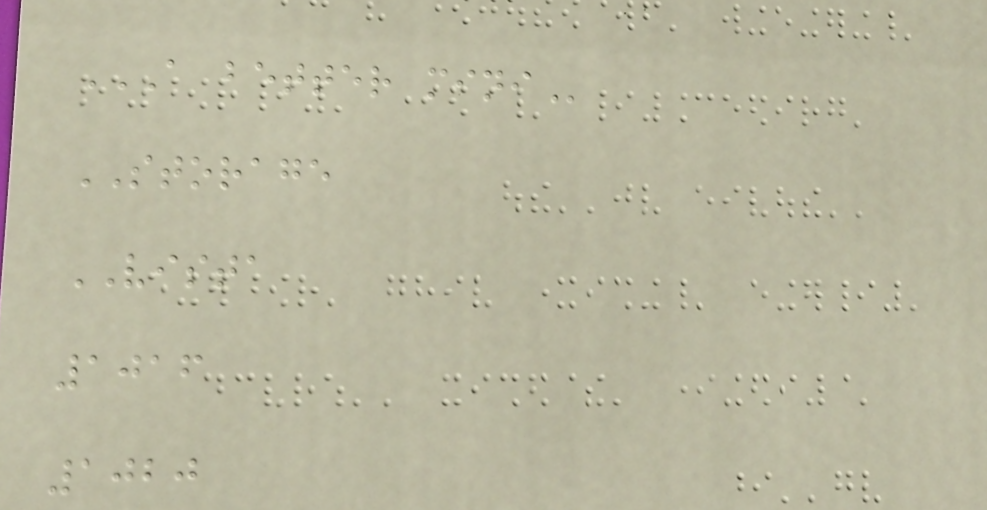A BETTER MINI
STORAGE
VISTA
1016
1020
